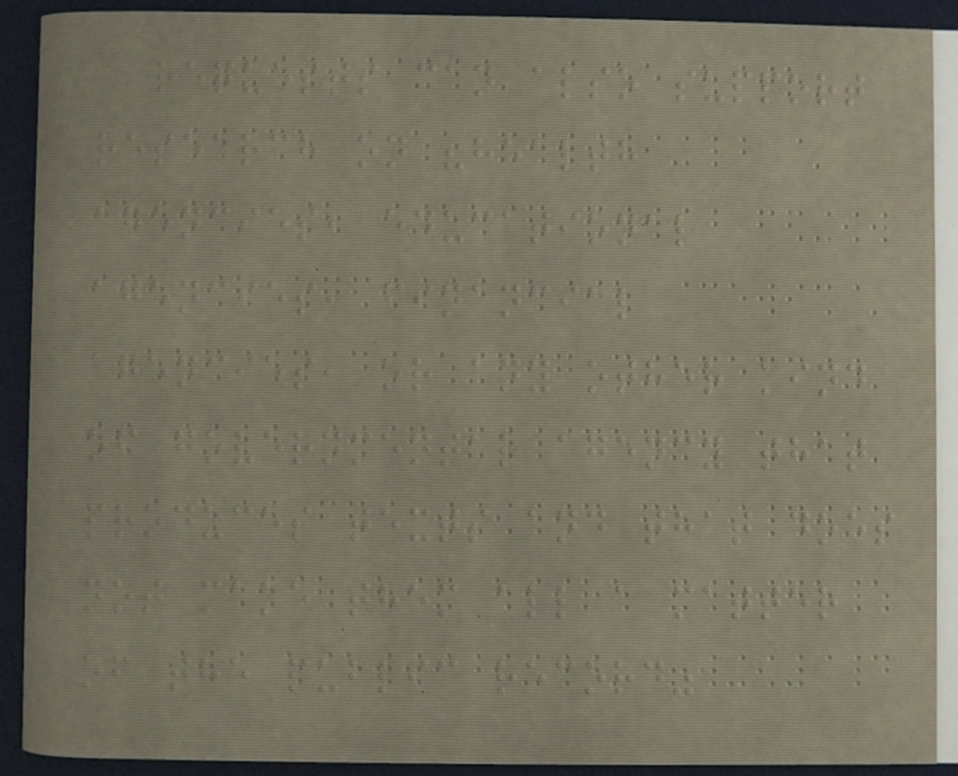requests can also support
research on "health
agencies, educational
agencies, financial
agencies, or any other kind
of governmental agency that
produces texts and that does
not make them all a matter
of the public record"
